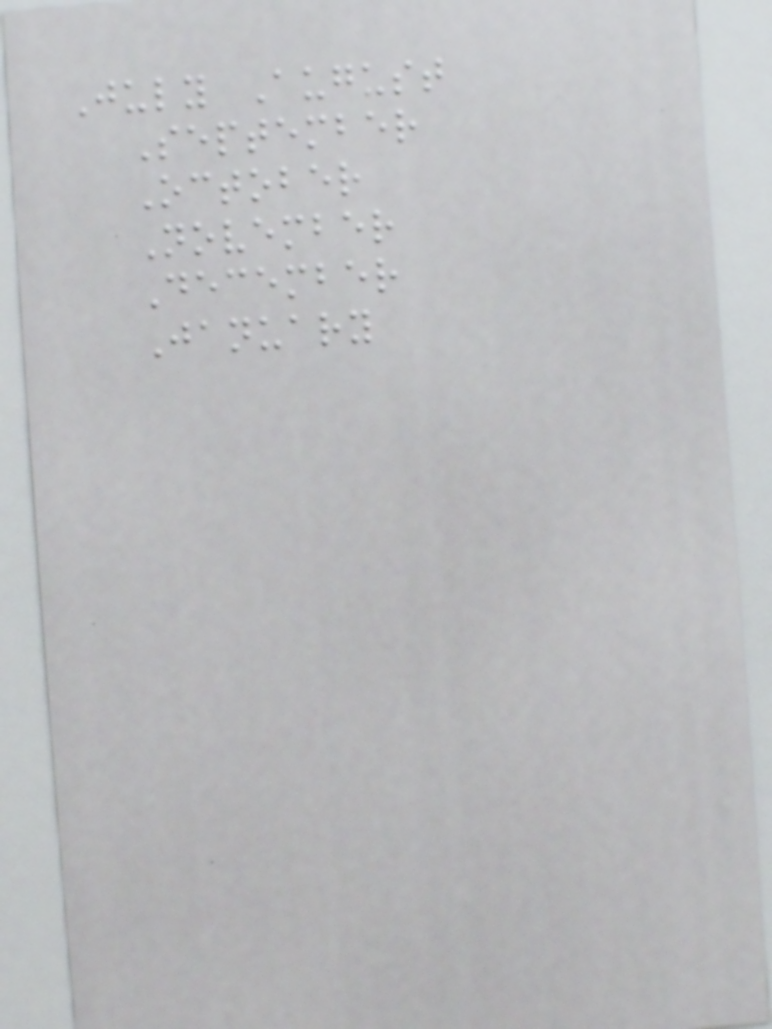July August
September
October
November
December
January
